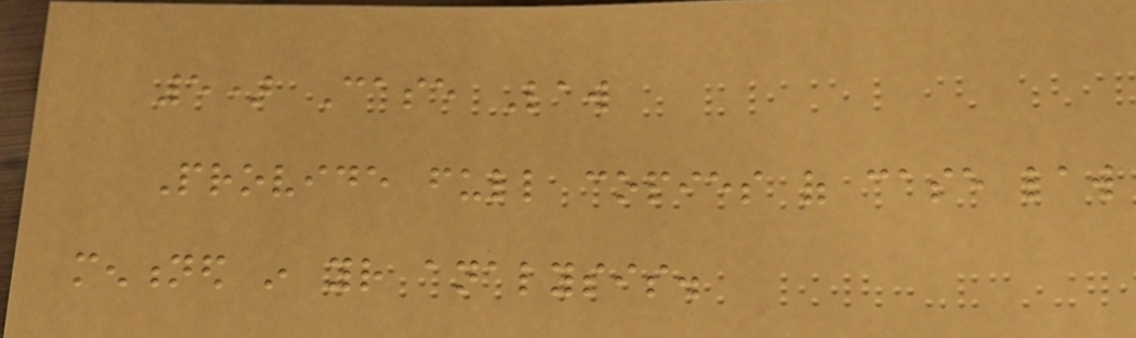5) Case Law
Provide full copies of case law
mentioned in your analysis.
